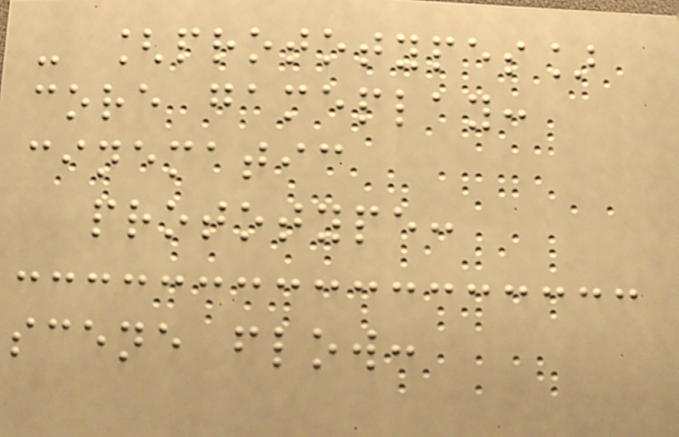- [prototypes]
core gameplay:
cinematic
prototype:
scene flow:
